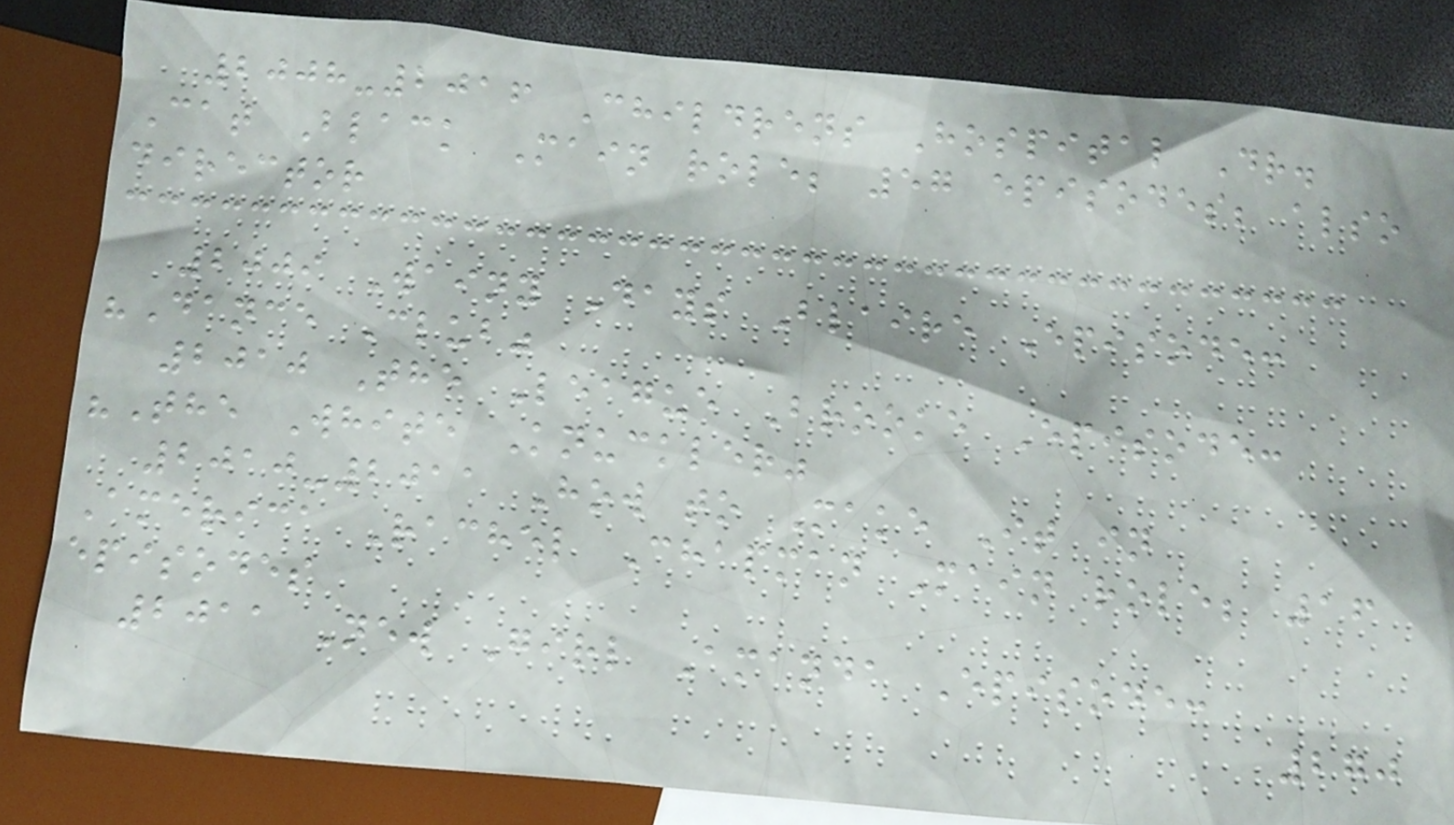2008-2016 Childrens Hospital Dr.
Cat Black Main role; 57 episodes; also
director
2009 Wainy Days Blaire Episode:
"Dance Club"
2010 The League Brooke Episode:
"The White Knuckler"
2010-2011 How to Make It in
America Rachel Chapman Main role; 16
episodes
2011 New Girl Amanda Episode:
270
